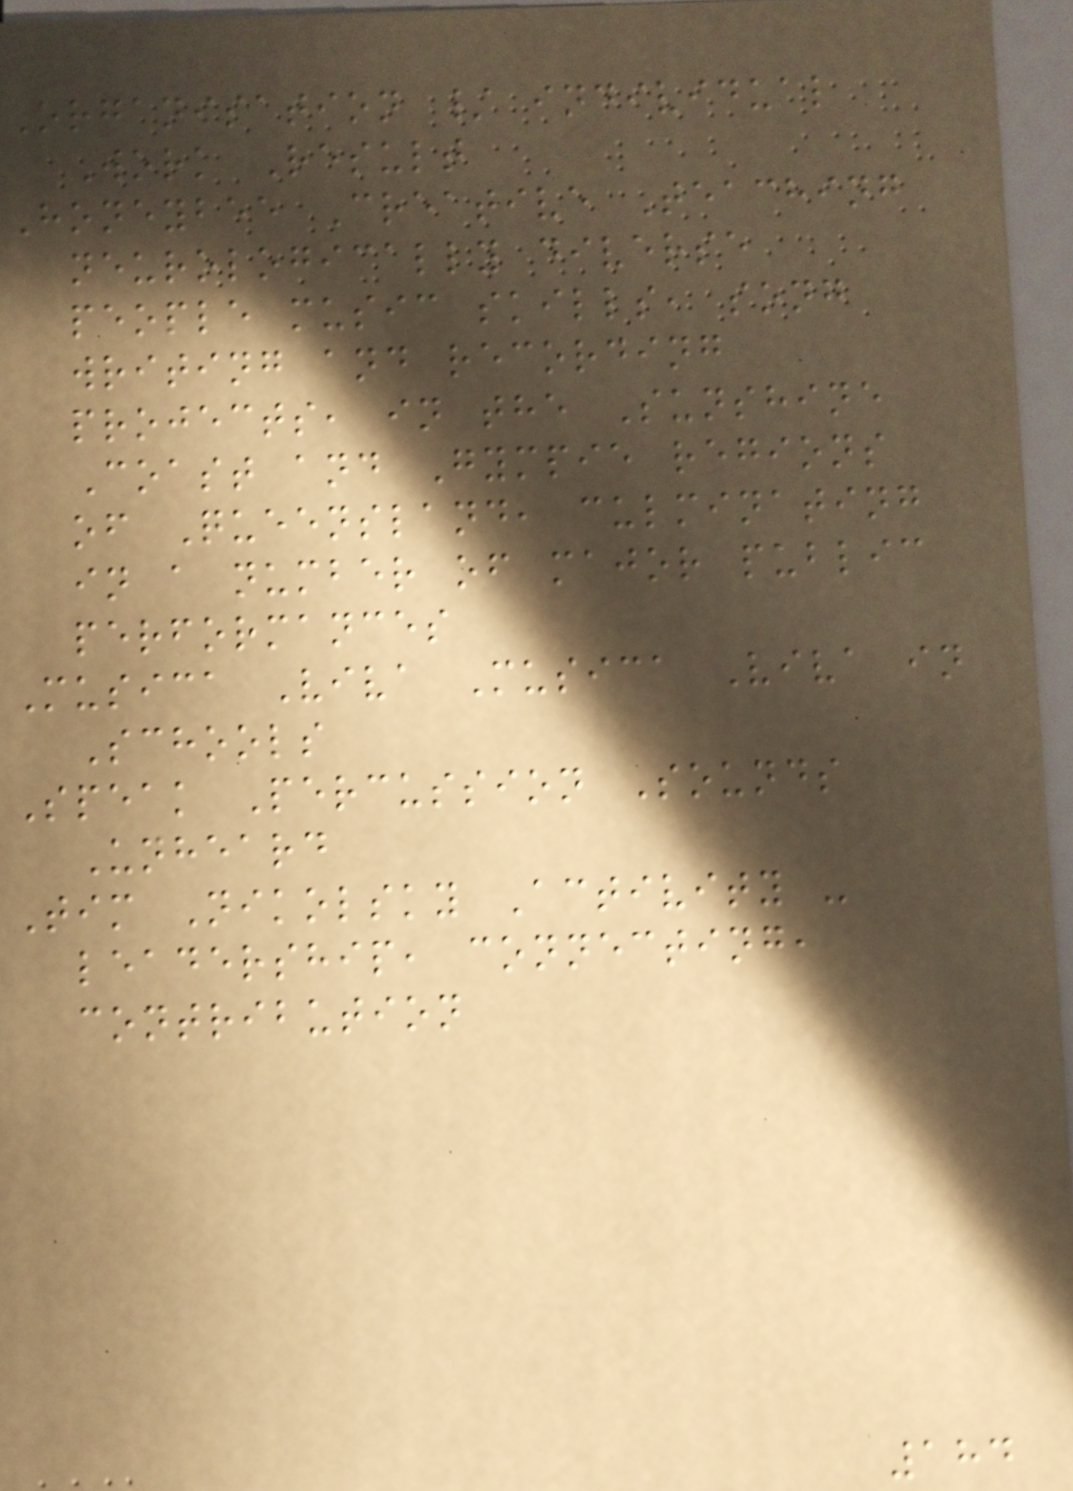Organisation / individual
Work Result
Honeybee Creative Teaching
neurologically diverse
people music skills, song
writing and recording
projects, in the Sunshine
Coast and Gympie regions
of Queensland, culminating
in a number of major public
performances
Musica Viva Musica Viva in
Schools
Speak Percussion Sounds
Unheard
Tim Nikolsky Activity -
leadership, connecting,
contribution
184
